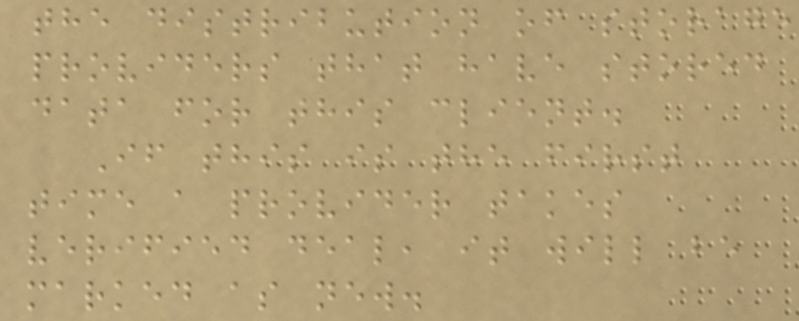the distribution of storage
providers that have stored
data for this client.
If this is the first
time a provider takes
verified deal, it will be
marked as new.
